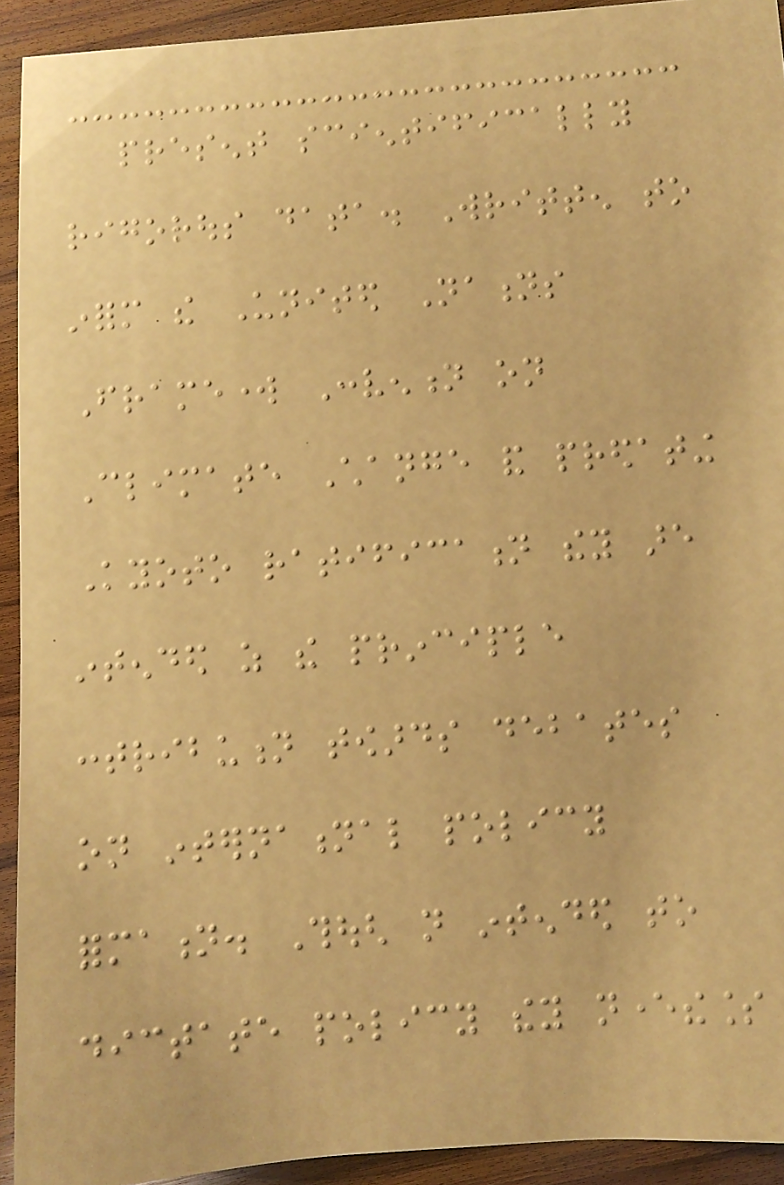present scientifically
rigorous data. Written to
inform the United Nations
Framework Convention on
Climate Change and predating
Kyoto ratification they are
intended as the principle
contribution towards debates
on international policy
formation. Though not intended to
dictate policy they nevertheless
